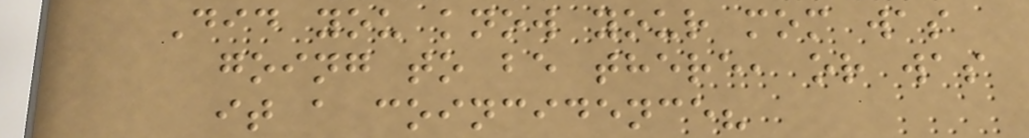Did you know your mom was
going to be there, or was
it a coincidence?
